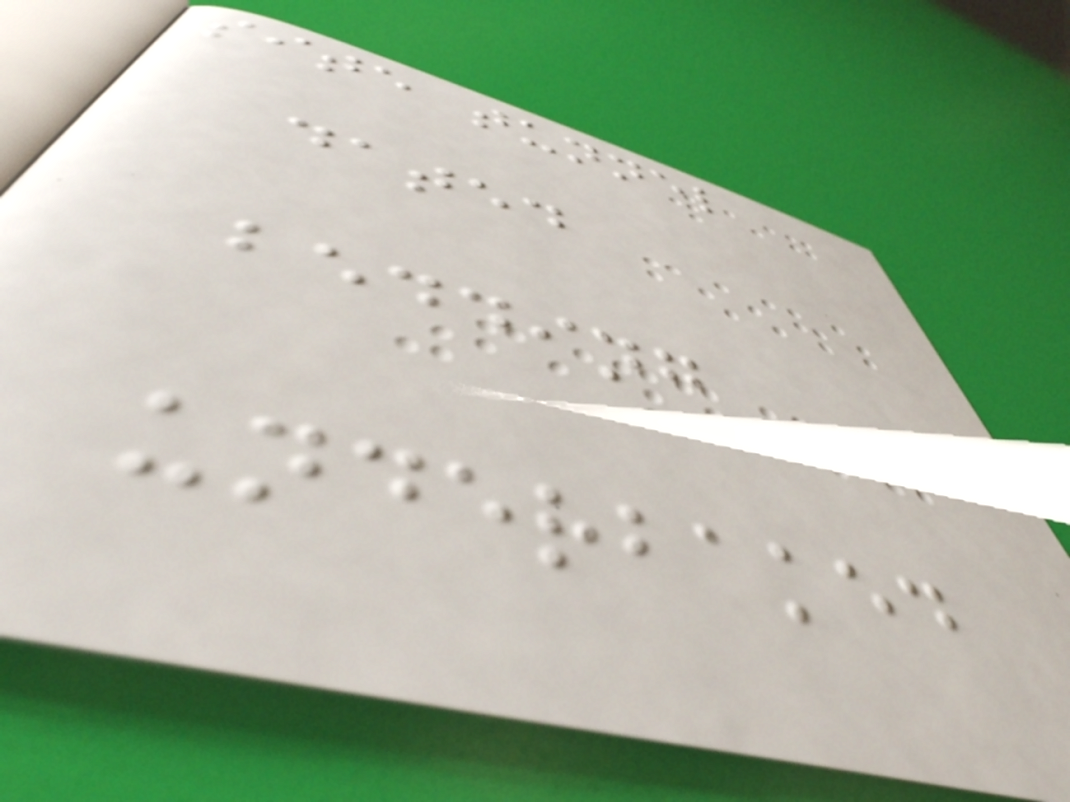site tunnel
dated
bedding
underbaked
